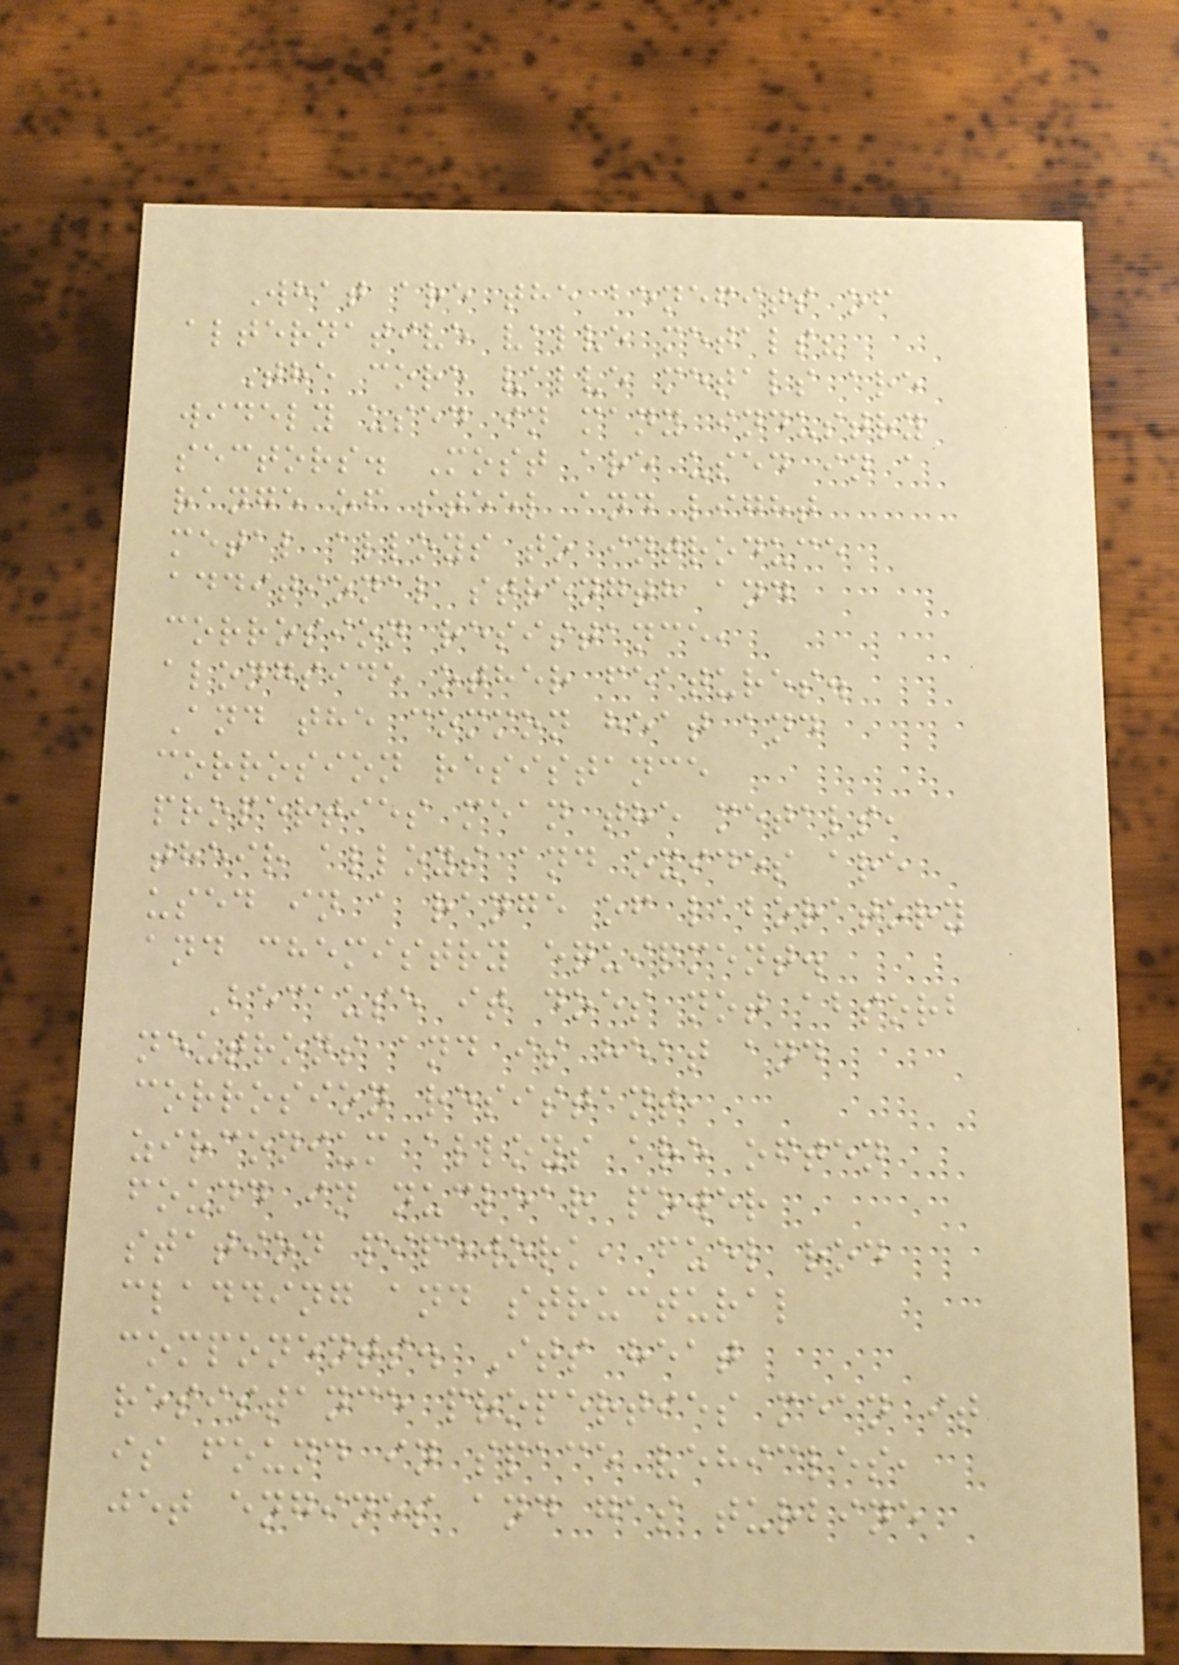What are the benefits of
alternative valve metals?
The core valve metals are
widely used in many industry
sectors. Most are used in a
range of steel and light
metal alloys to introduce
additional strength and
corrosion resistance,
alongside other features.
And the common heat and
corrosion resistance
properties mean the metals,
their alloys and oxides are
used in a range of laboratory
and chemistry equipment.
Because it does not absorb
neutrons and is heat and
corrosion resistant,
zirconium alloys are often
found in nuclear power
station pipework, fuel rod
cladding and structural
components. Its heat
resistance properties mean it
is found in space vehicles,
jet engines and gas turbine
